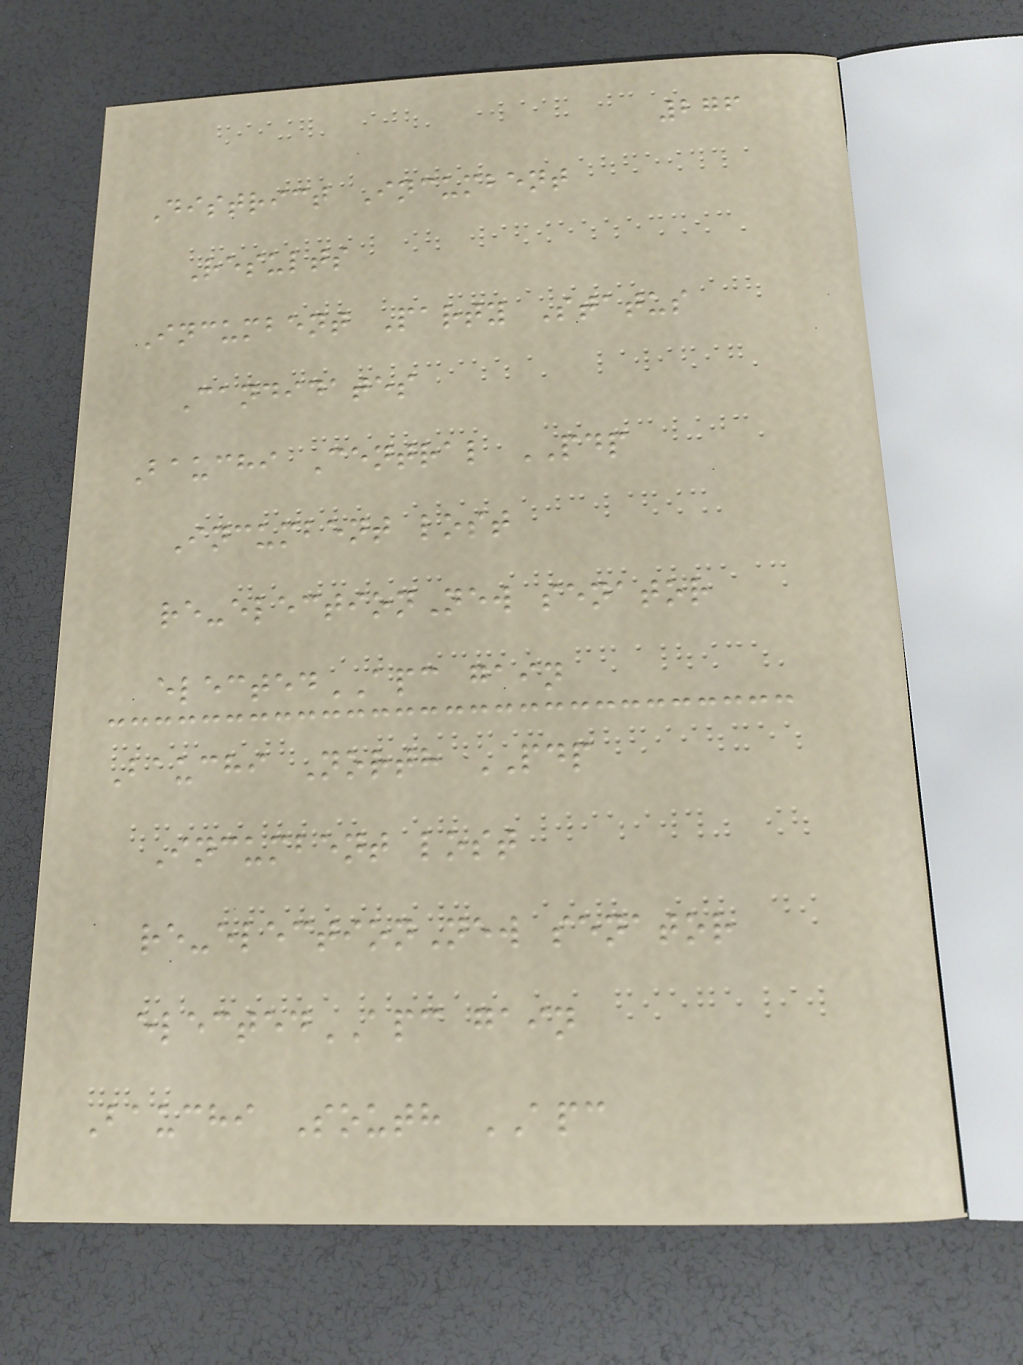276
District Incumbent
Results
Incumbent Party Status
Candidates
Bauchi Central PDP
Incumbent lost
re-electionNew senator
electedAPC gain
Bauchi North PDP
Incumbent lost
re-electionNew senator
electedAPC gain
Bauchi South APC
